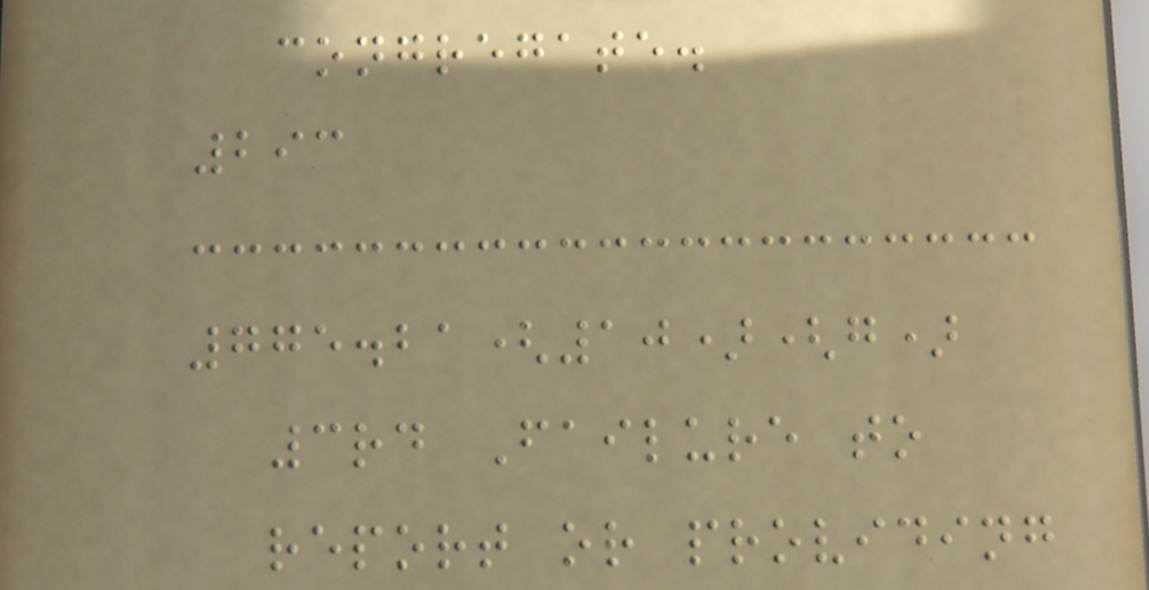congregate.
293
775.21(10)(g)
3rd Failure to
report or providing
